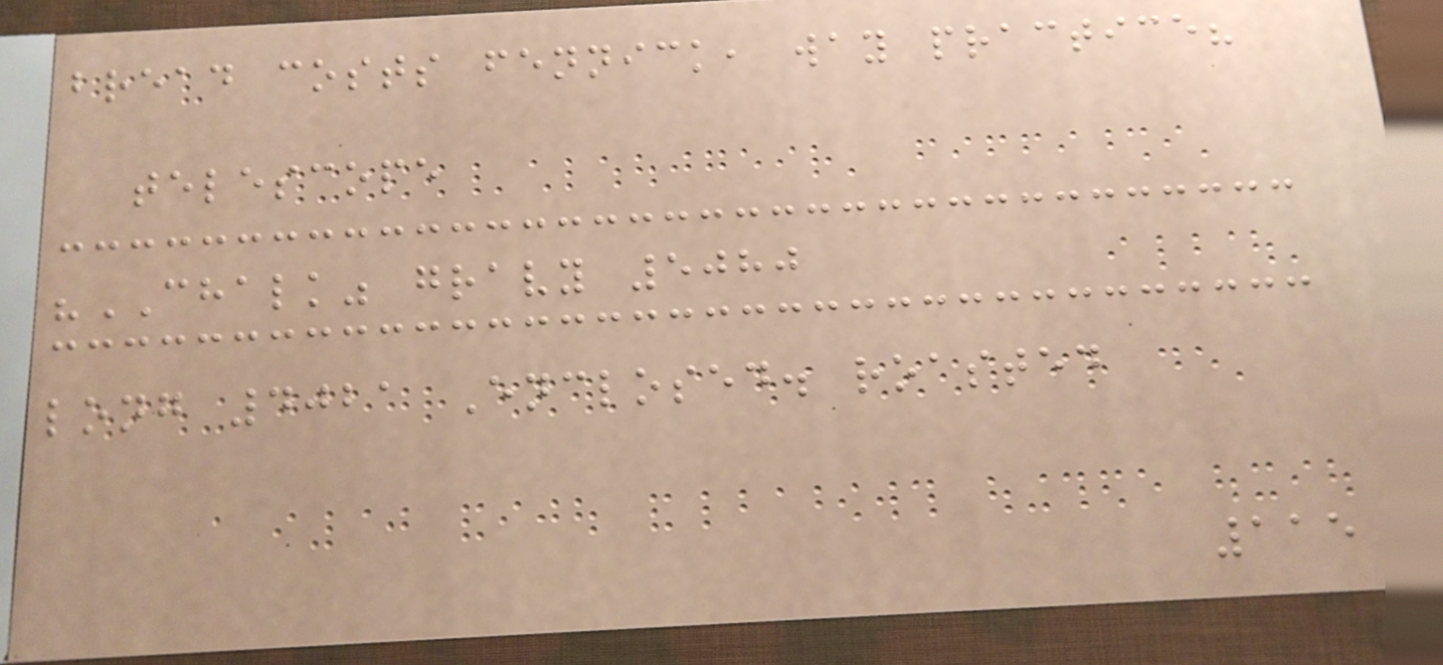bread costs fennick, way practice?
telescope
"CHALK" gravy 5080
long 4021 Enclosed. roasted
115
